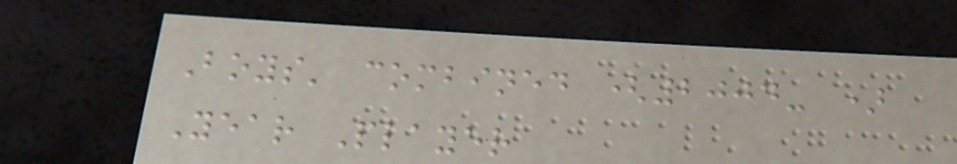Boys' combined (2004- )
Year Player
